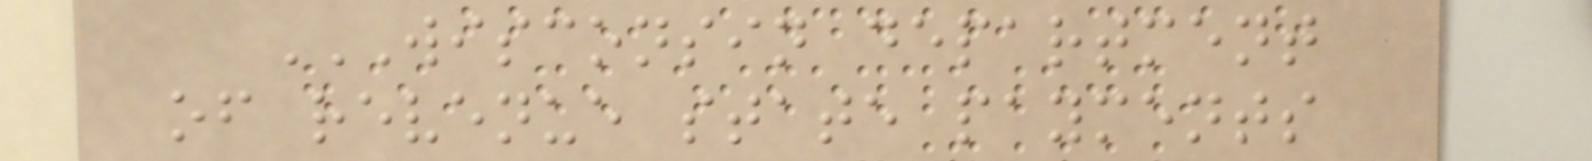WISCONSIN DEPARTMENT
OF REVENUE STATE PAYMENTS
